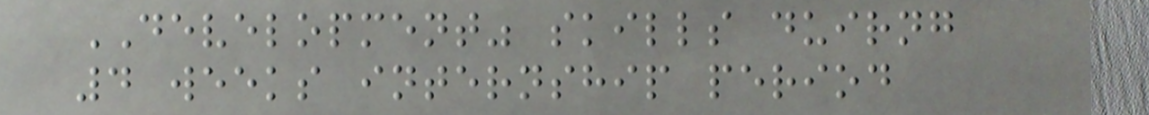DEVELOPMENT" skills duirng
4 weeks internship period
